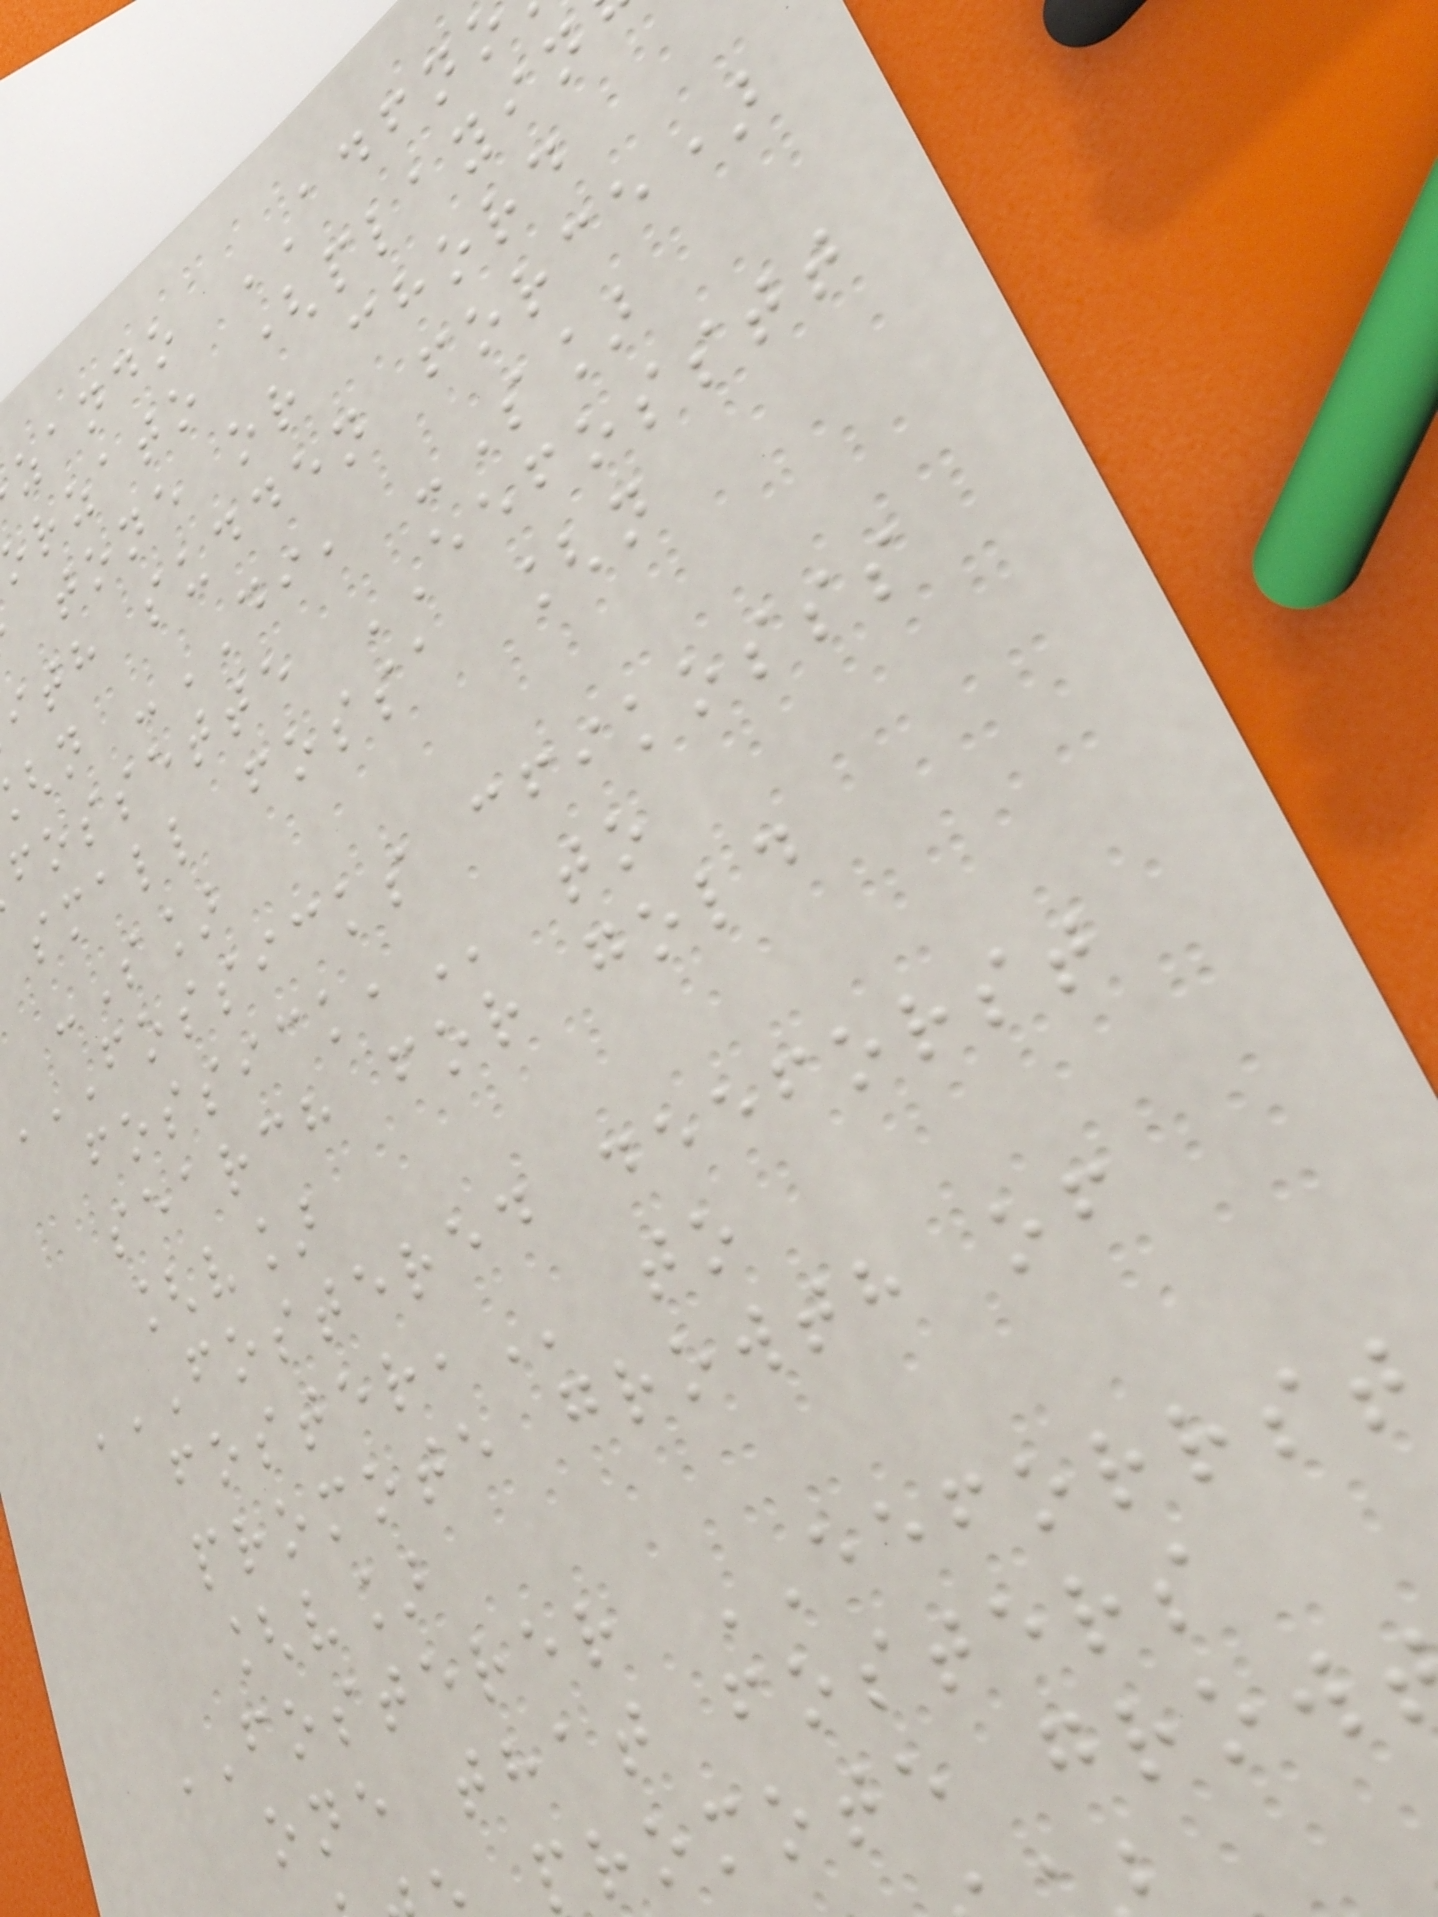zando ADFN
rzato (playin
tone or chord
ith sudden force)
n -DI, -S]
fossette EEFOSSTT
small fossa [n
-S]
FOSSICKS cfikosss
search for gold
[v]
FOSTERED DEEFORST
promote growth of
[v]
FOSTERER EEFORRST
one that fosters
promote grow
